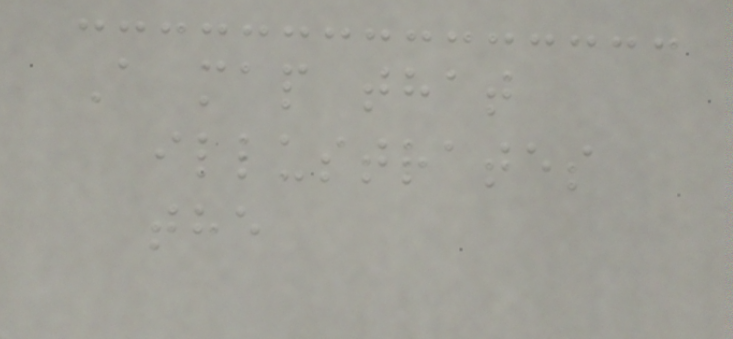A map that
illustrates
the
